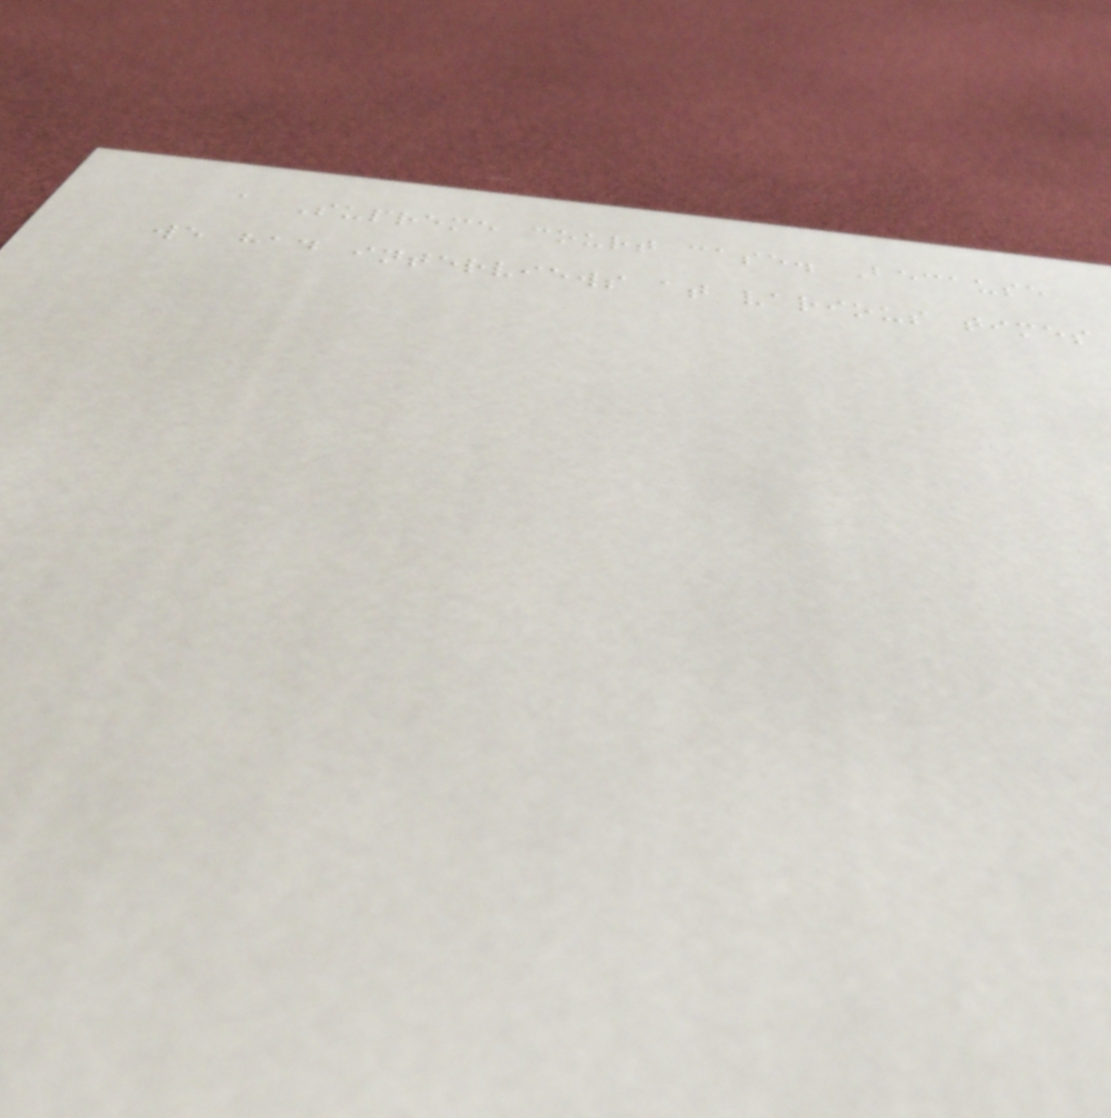a Supreme court case. Because
we had interviews at various times
